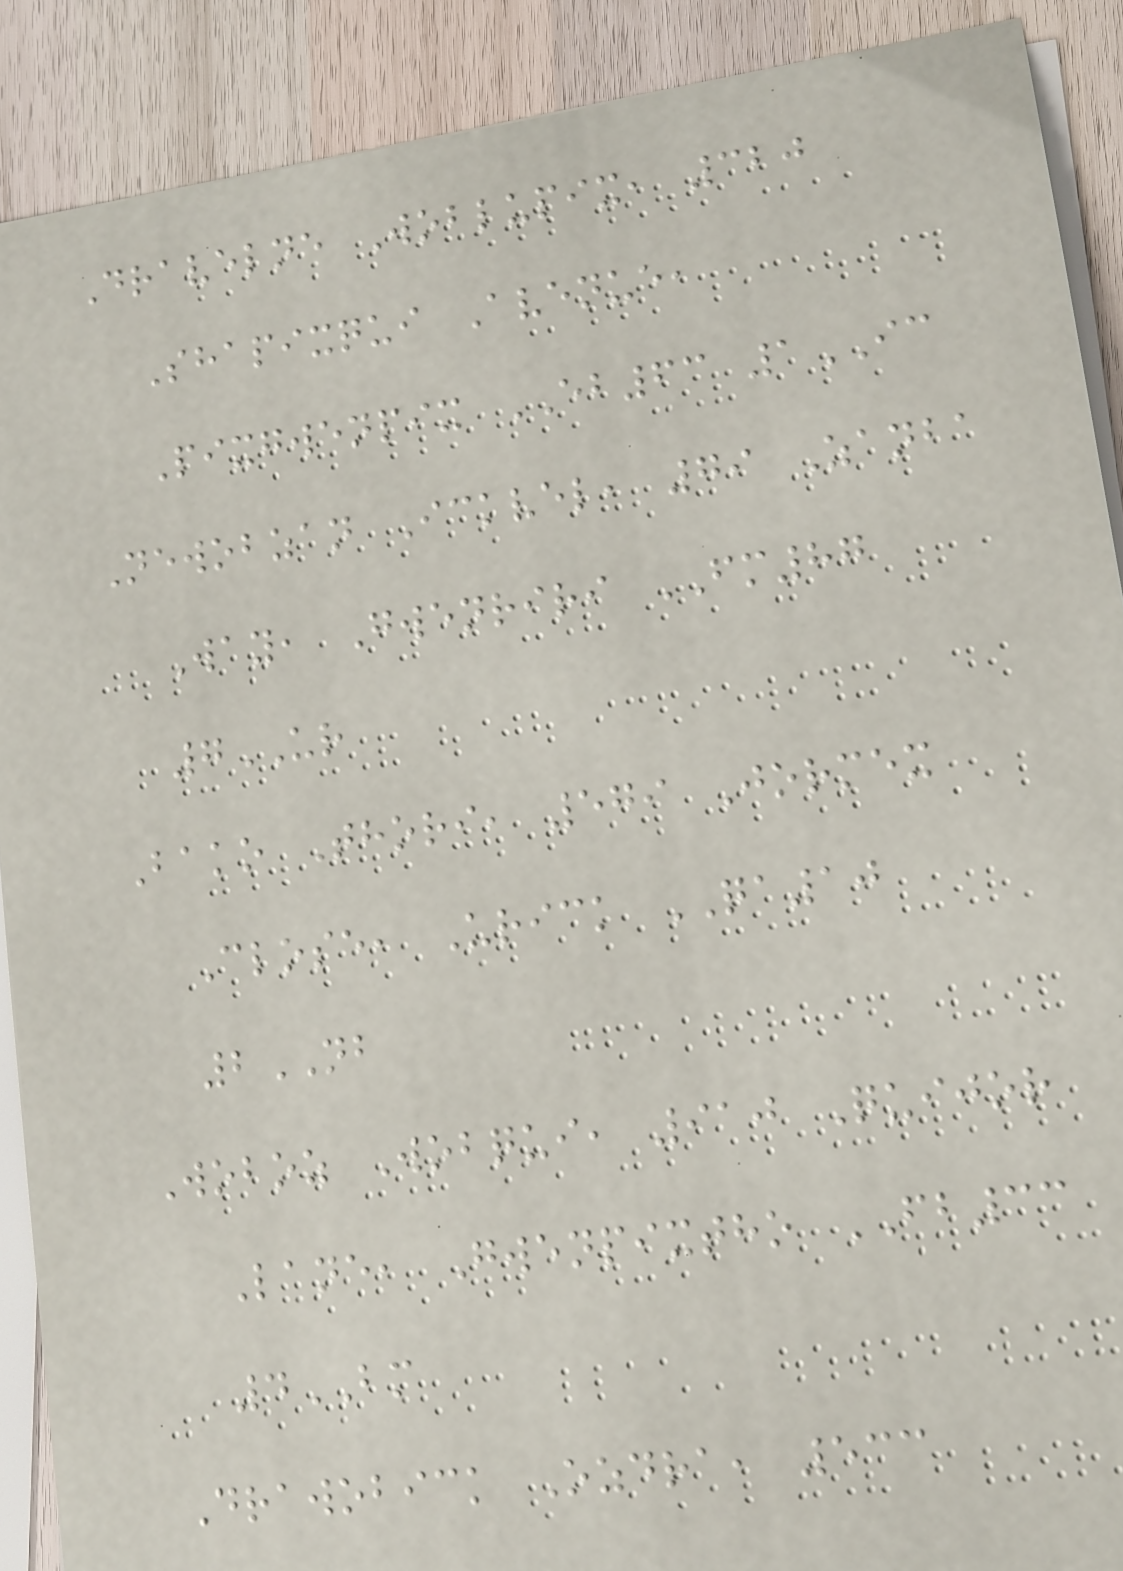Dravelne Woblupix, 320
Shapixqui Avenue,
Pixgwenpix EB63 1IC
Newobzan Ickvel, 79 Zanba
Way, Gwenriri FM87
7UR
Bako Thori, 579 Jormex
Close, Urick QA10
2NB
Woboz Wobqui, 910 Quijor
Lane, Gwenpixtho FB33
4BM
Drawobick Ozdra, 533
